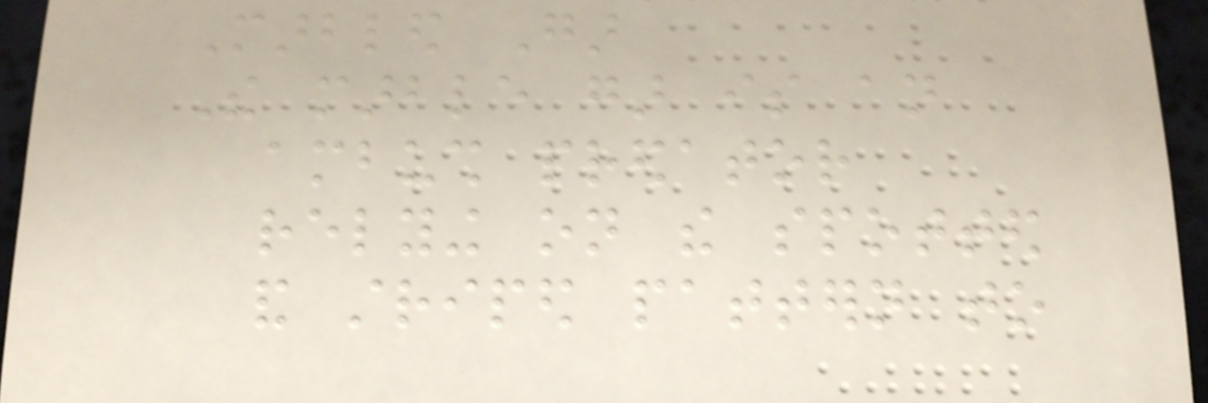Marbled Gar
The marble gar is an
ambush predator
relying on the spotted
and striped pattern to
